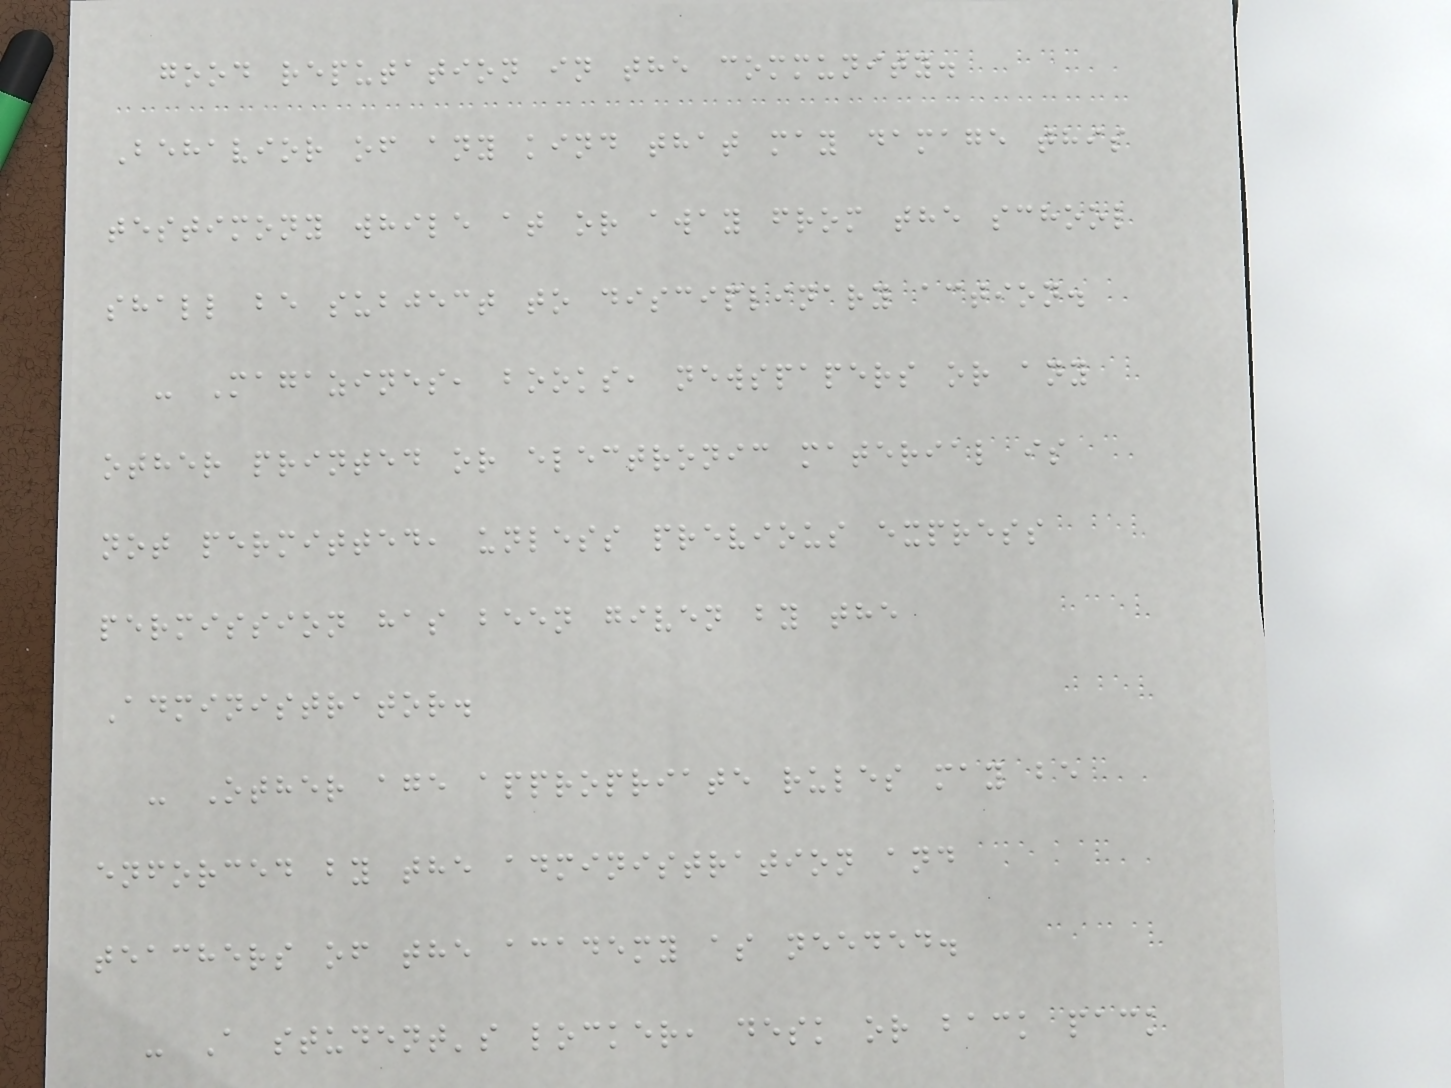good reputation in the community.
Behavior of any kind that may damage this
testimony while at or away from the school
shall be subject to disciplinary action.
- Magazines, books, newspapers or any
other printed or electronic material is
not permitted, unless previous express
permission has been given by the
Administrator.
- Other age appropriate rules may be
enforced by the administration and
teachers of the academy as needed.
- A student's locker, desk or back pack
